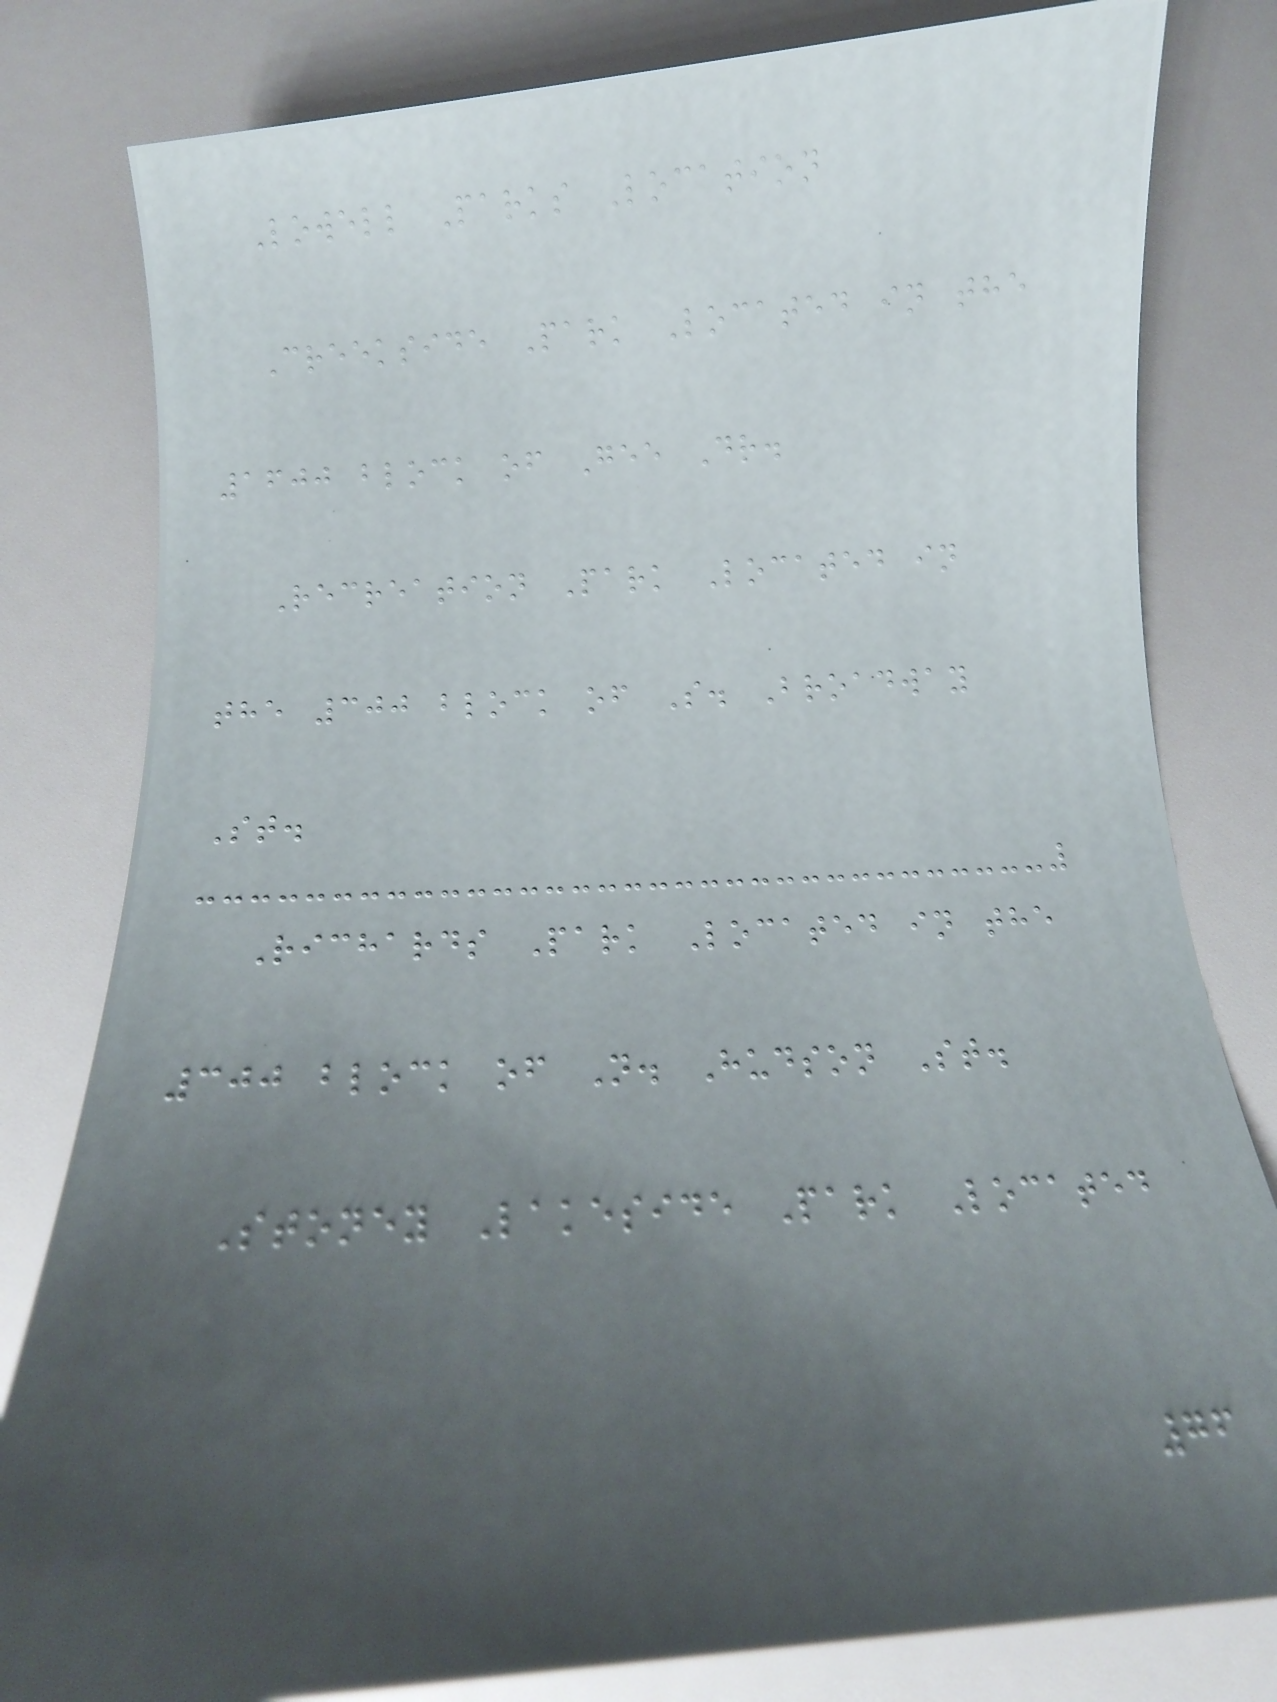Lowell Parks Location
Creekside Park Located in the
1600 block of Gee Dr.
Recreation Park Located in
the 300 block of S. Broadway
St.
Richards Park Located in the
300 block of N. Hudson St.
Stoney Lakeside Park Located
76
